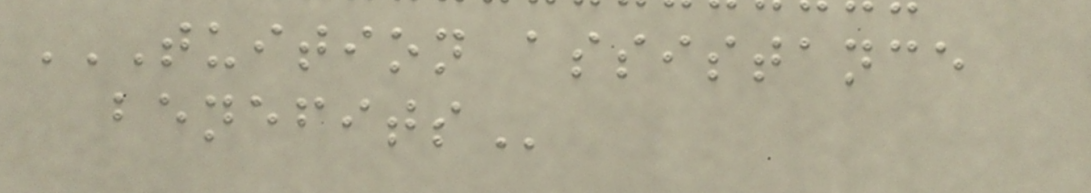TUITION ASSISTANCE
BENEFITS
